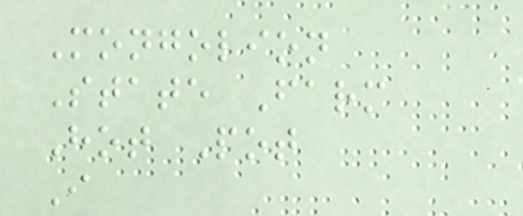Mongolion
State Farm
Hot Pot
I
